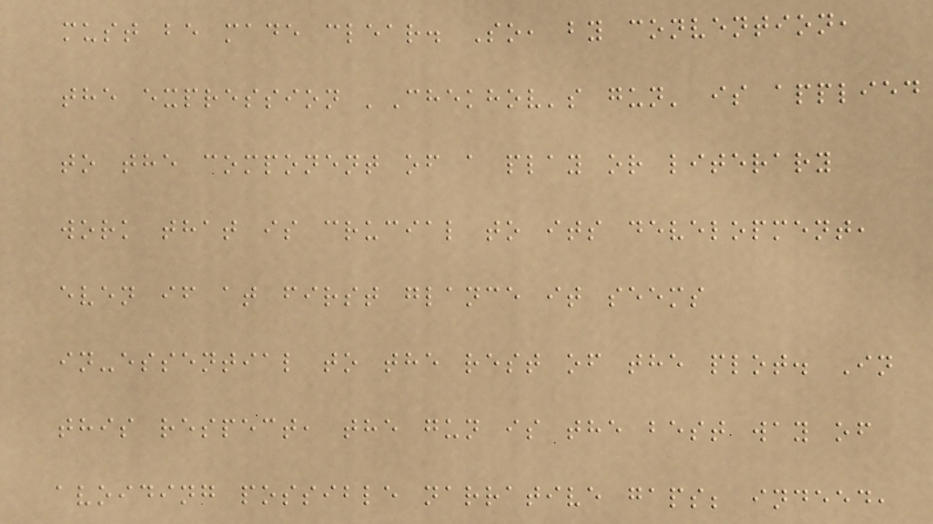must be made clear. So, by convention,
the expression 'Chekhov's gun' is applied
to the component of a play or literary
work that is crucial to its development,
even if at first glance it seems
in-essential to the rest of the plot. In
this respect, the gun is the best way of
avoiding possible narrative gaps; indeed,
